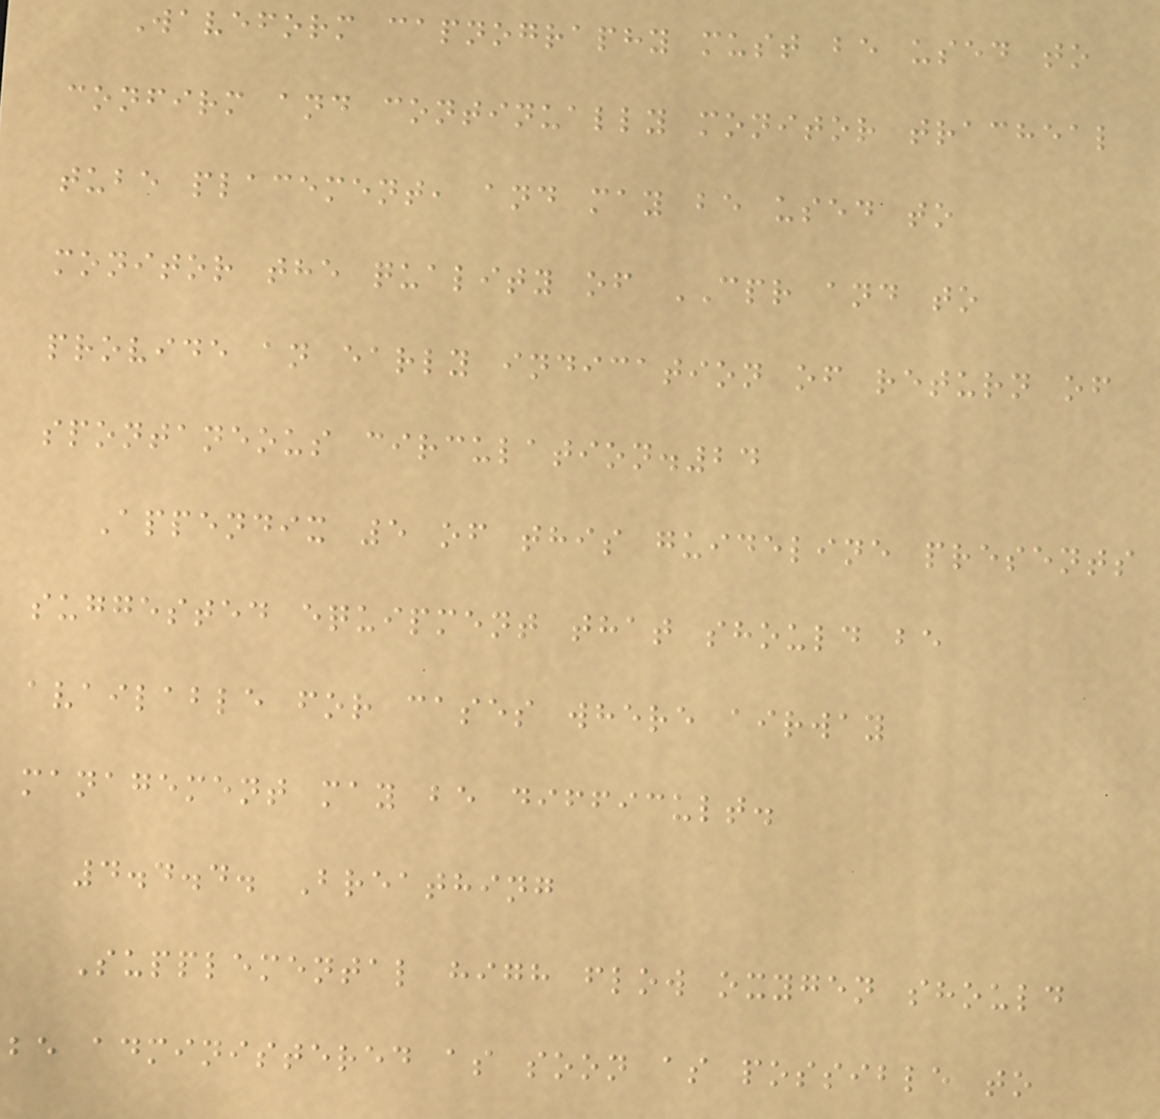Waveform capnography must be used to
confirm and continually monitor tracheal
tube placement, and may be used to
monitor the quality of CPR and to
provide an early indication of return of
spontaneous circulation.24
Appendix 5 of this guideline presents
suggested equipment that should be
available for cases where airway
management may be difficult.
4.4.4. Breathing
Supplemental high flow oxygen should
be administered as soon as possible to
